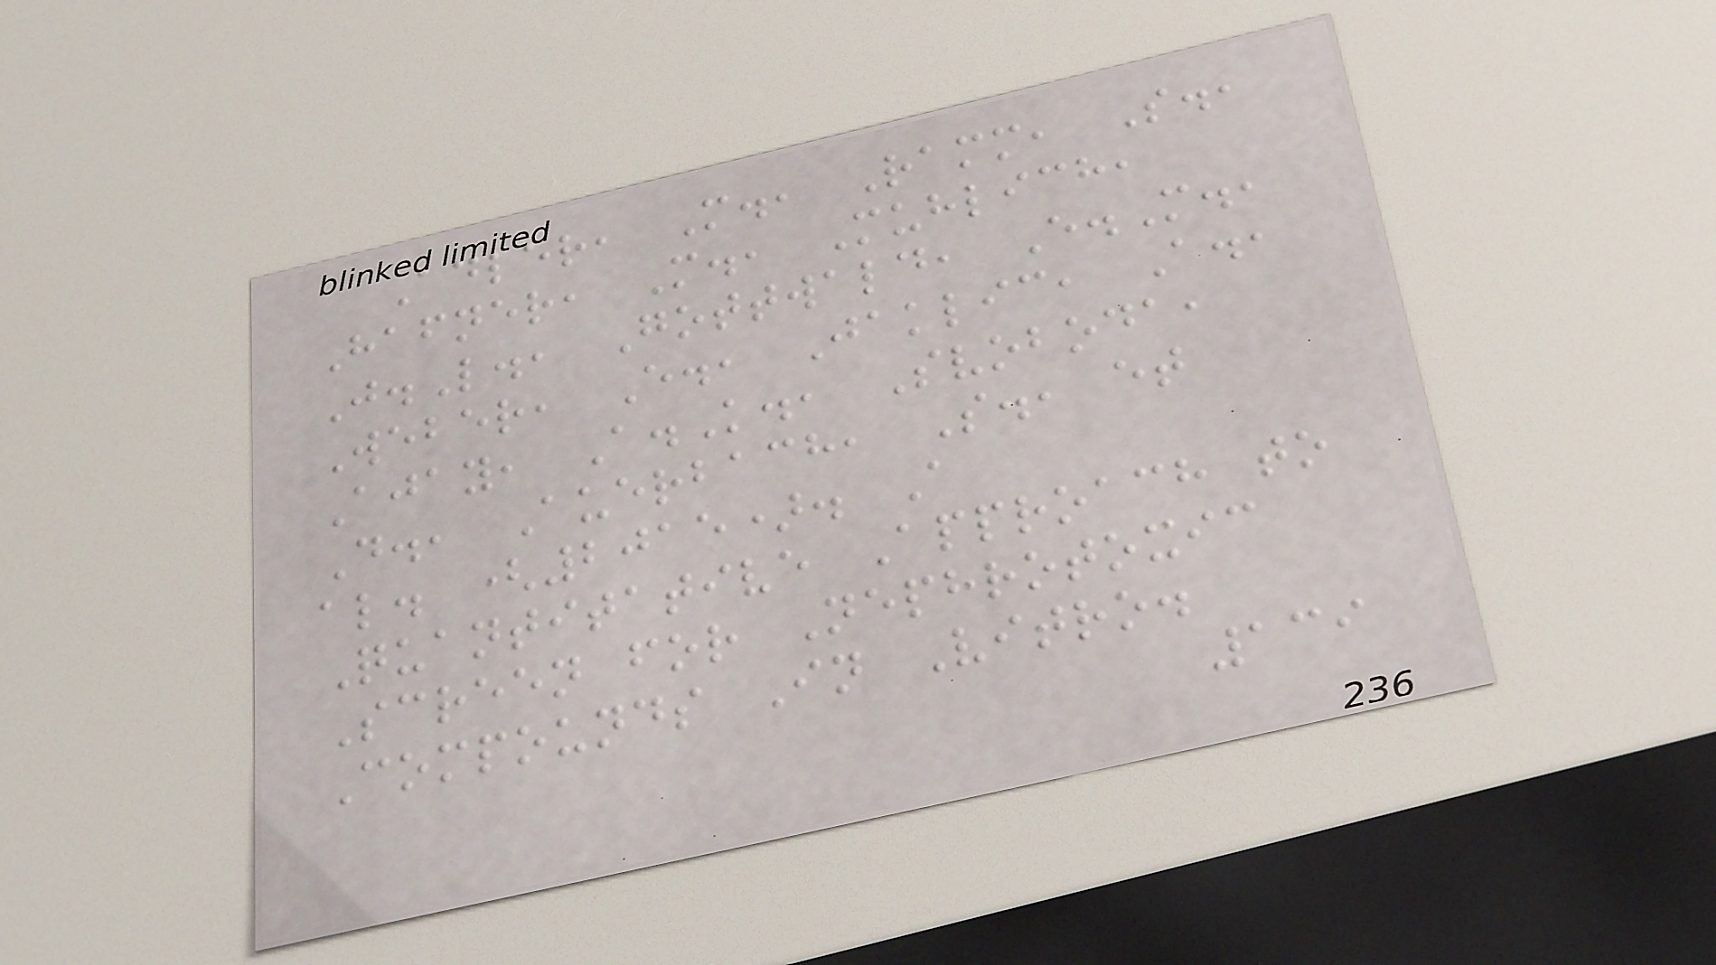Adler, M., Ramm, S.,
Hafner, M., Muhlich,
J.L., Gottwald, E.M.,
Weber, E., Jaklic, A.,
Ajay, A.K., Svoboda,
D., Auerbach, S., et
al. (2015). A
Quantitative Approach to
Screen for Nephrotoxic
Compounds In Vitro.
139
